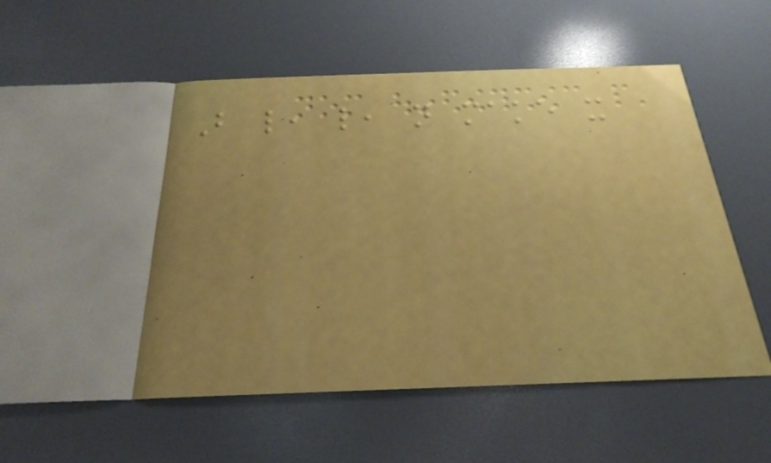But like, like, not make it
